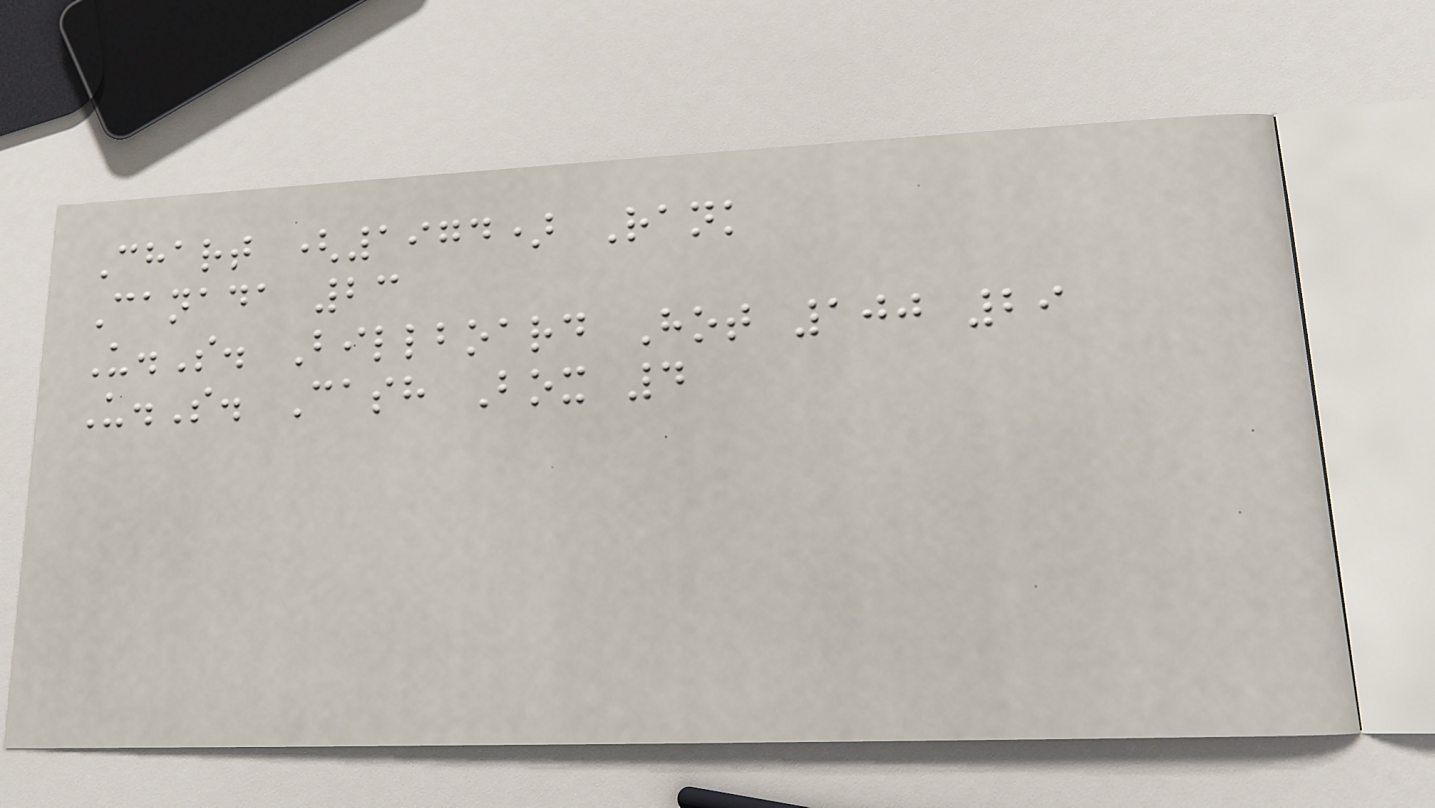Chart (1974) Rank
Canada 23
U.S. Billboard Hot 100 29
U.S. Cash Box 4
